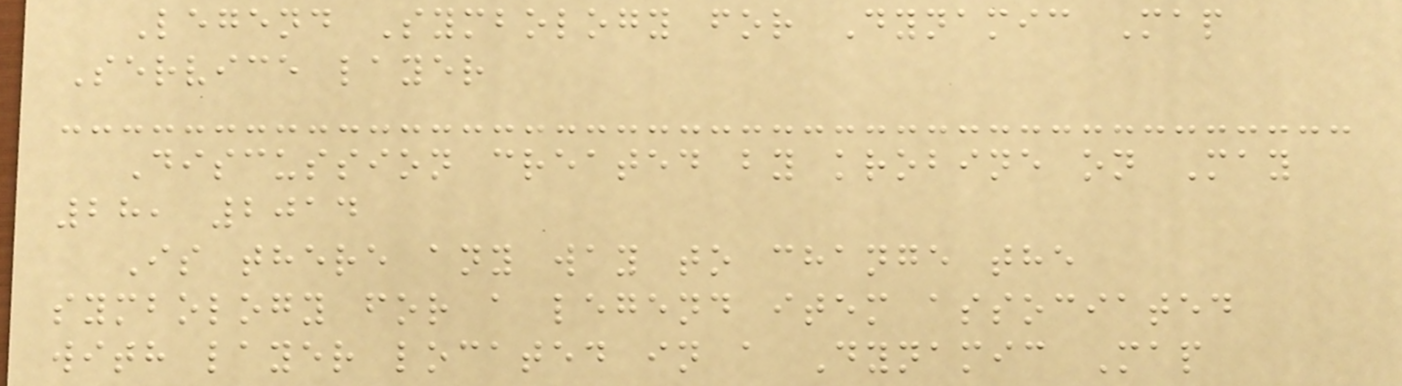Legend Symbology for Dynamic Map
Service layer
Discussion created by krobine on May
28, 2014
Is there any way to change the
symbology for a legend item associated
with layer located in a Dynamic Map
